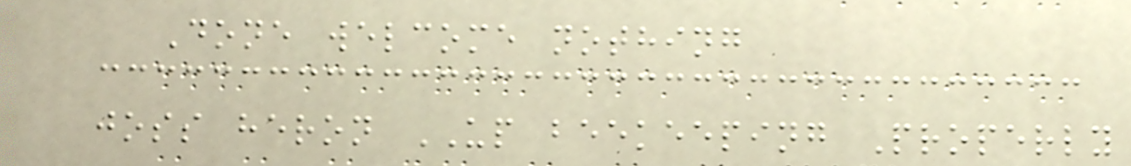Done welcome nothing
joss heron UP beekeeping Properly
